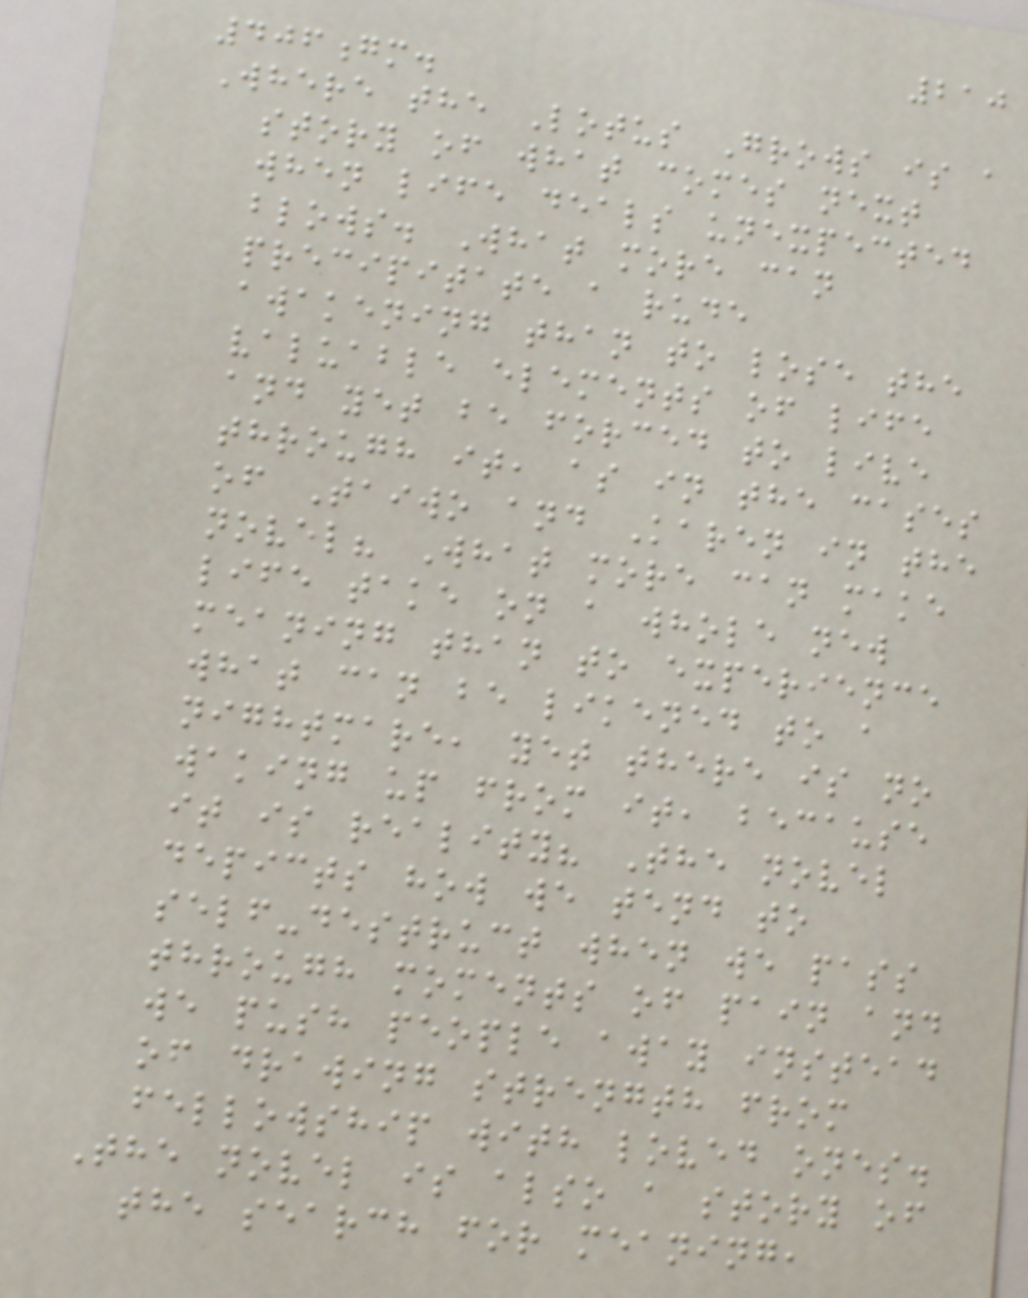210
406gm.
Where the Lotus Grows is a
story of what comes next
when life deals unexpected
blows. What more can
precipitate a rude
awakening than to lose the
valuable elements of life
and yet be forced to live
through it, as in the cases
of Taiwo and Karen in the
novel? What more can make
life take on a whole new
meaning than to experience
what can be likened to a
nightmare, yet there is no
waking up from it, because
it is reality? The novel
depicts how we tend to
self-destruct when we pass
through moments of pain and
we push people away instead
of drawing strength from
fellowship with loved ones.
The novel is also a story of
the search for meaning,
